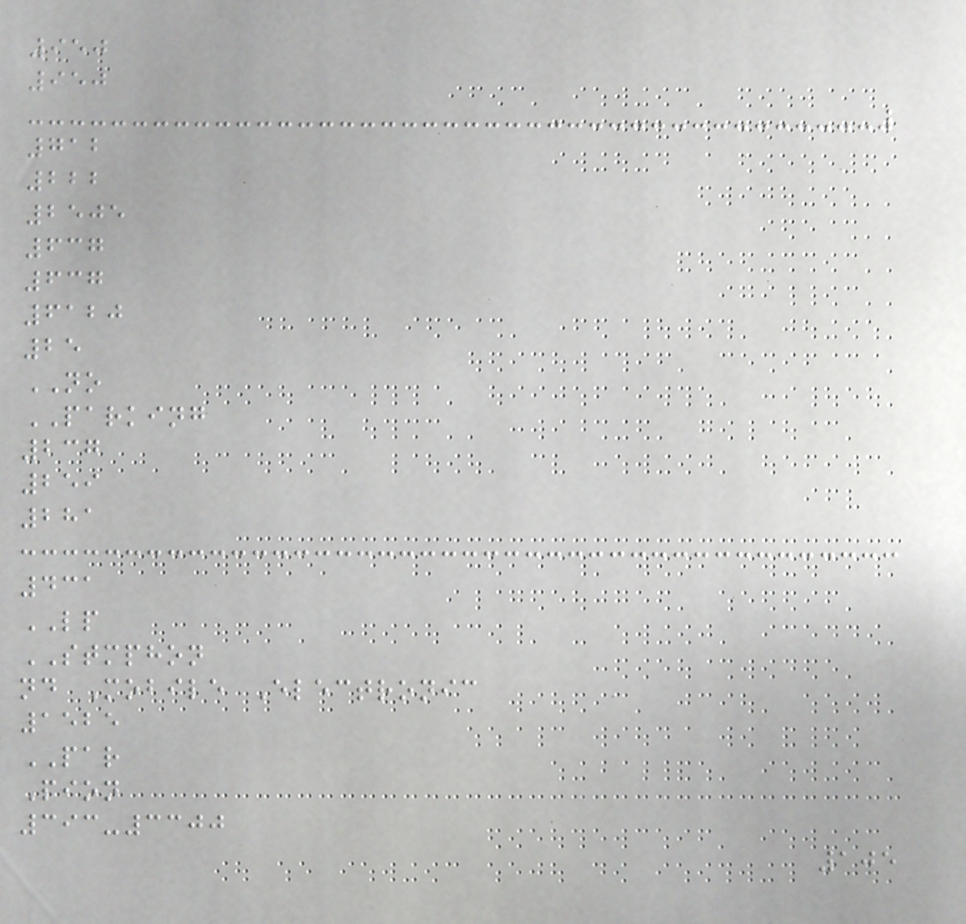950
950
712
222
2505
637
637
6120
25
NO
PARKING
237
259
281
431
LP
STMPHON
nd Mobile Electronic
1525
PAR
Pion
393-3300
105
